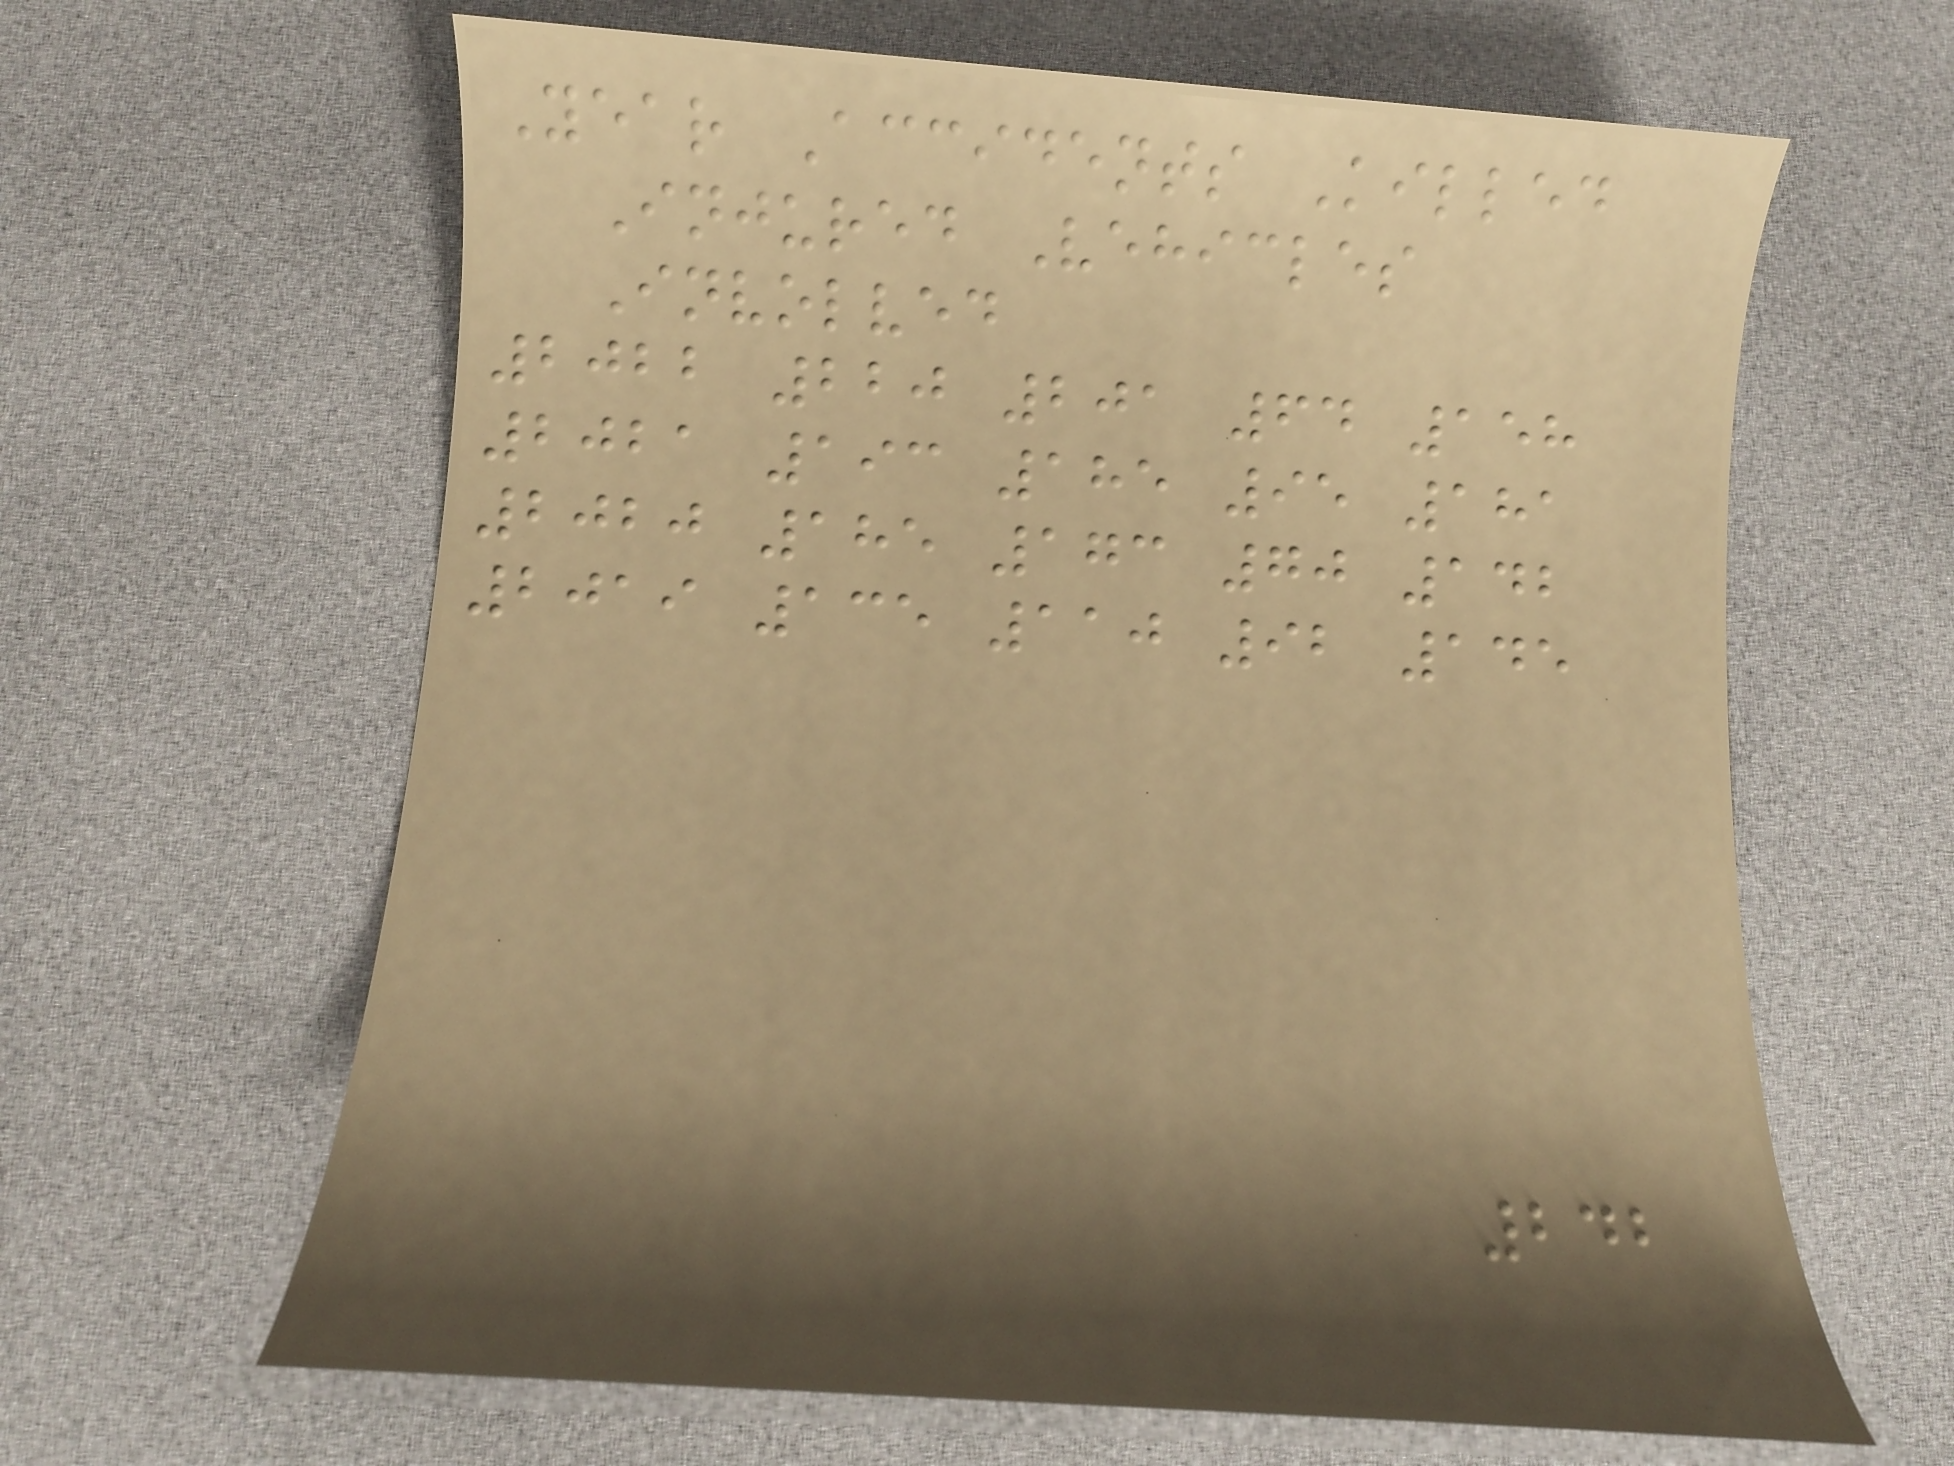Year Accidents Killed
Injured Vehicles
Involved
2022 220 201 64 158
2021 193 185 95 181
2020 185 173 70 142
2019 135 110 92 145
242
